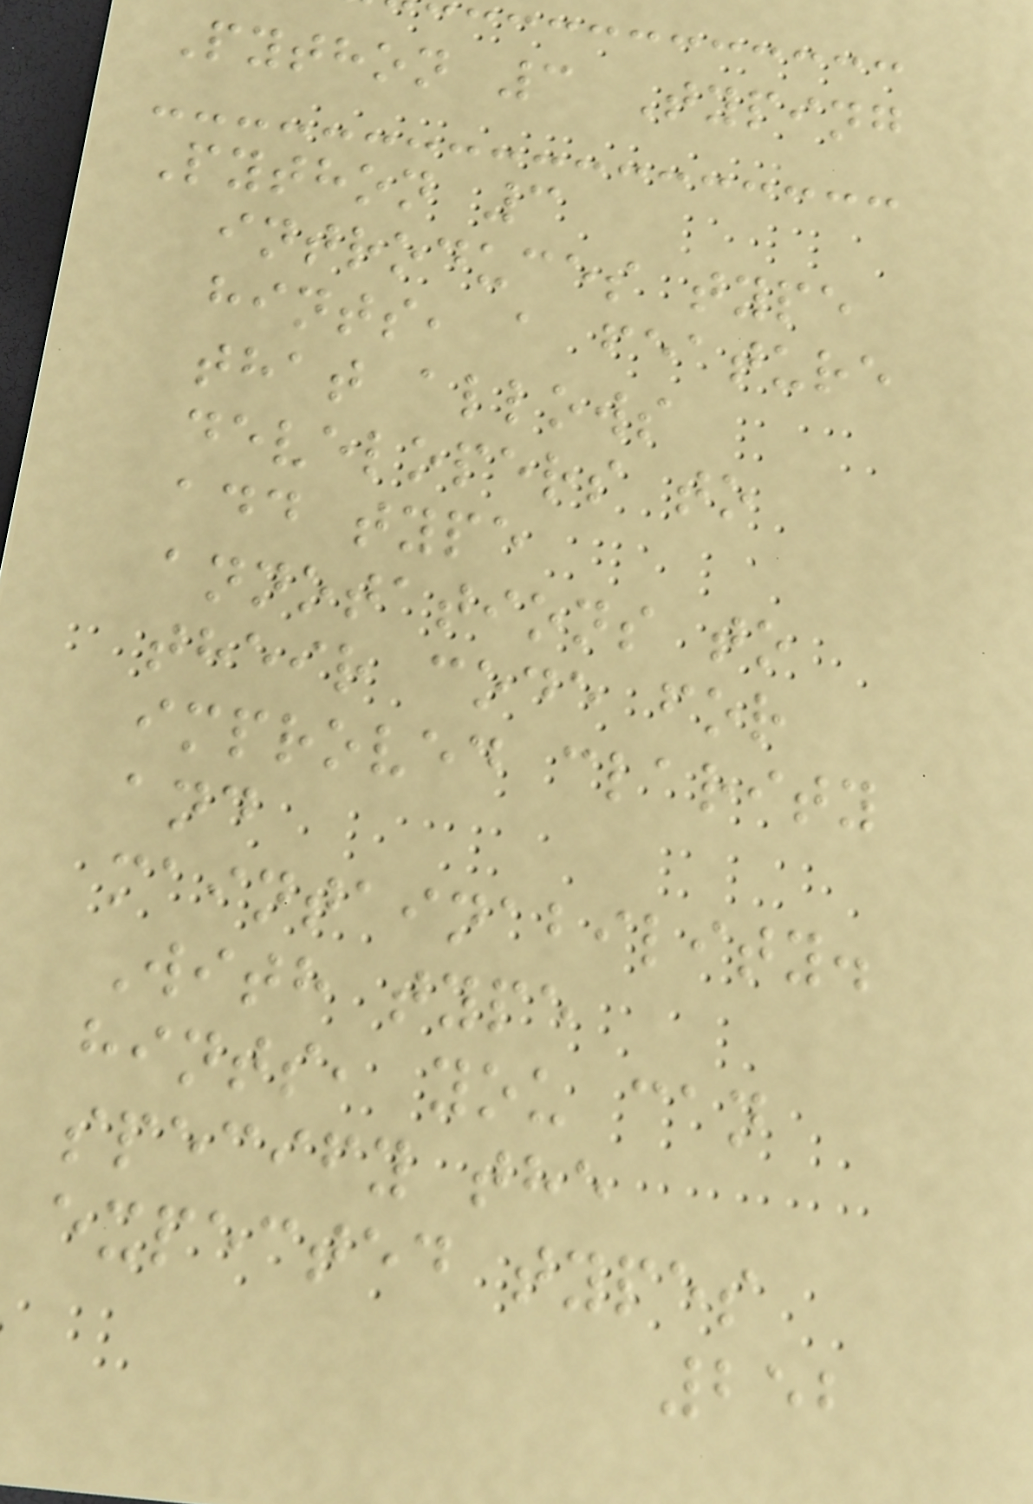Python 3 Typing
Python 3
introduces type
hints, a feature
that allows
developers to
add type
annotations to
their code for
improved clarity
and
maintainability.
With type
hints, you can
specify the
expected types
252
